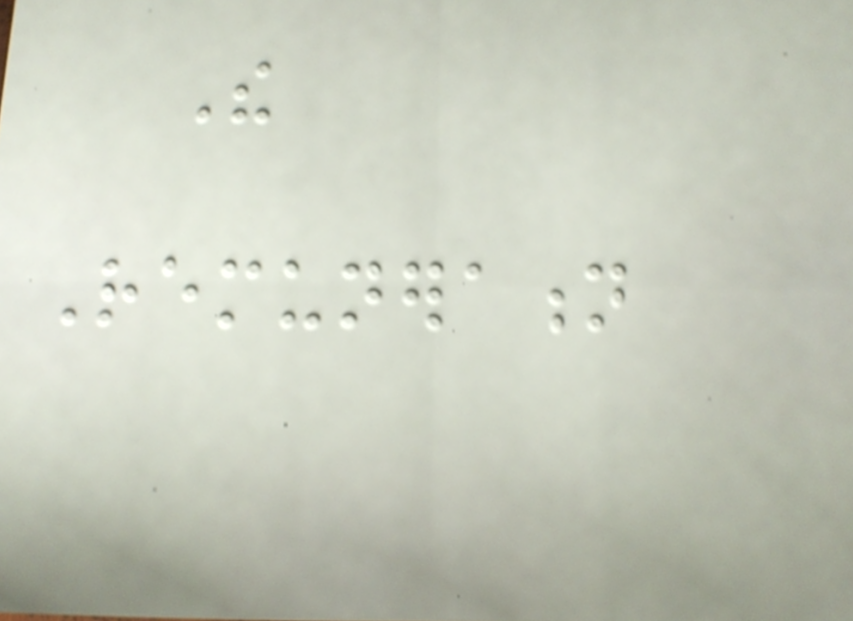The
Remuneration
